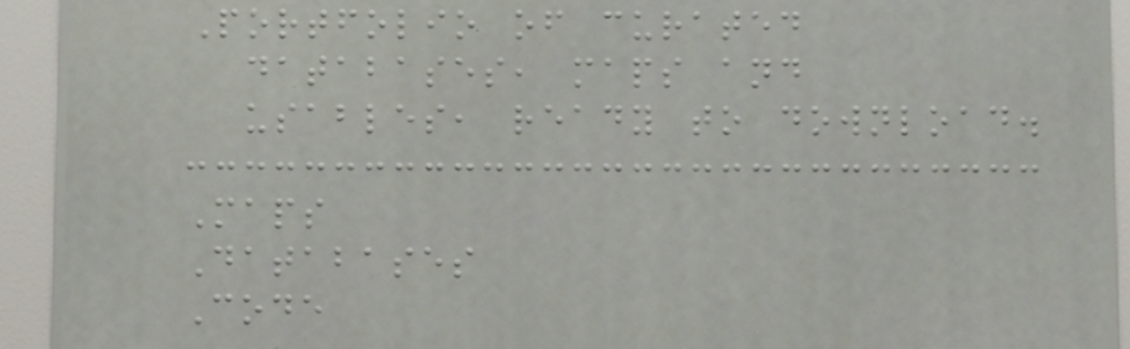Portfolio of curated
databases, maps and
usables, ready to download.
Maps
Databases
Code
